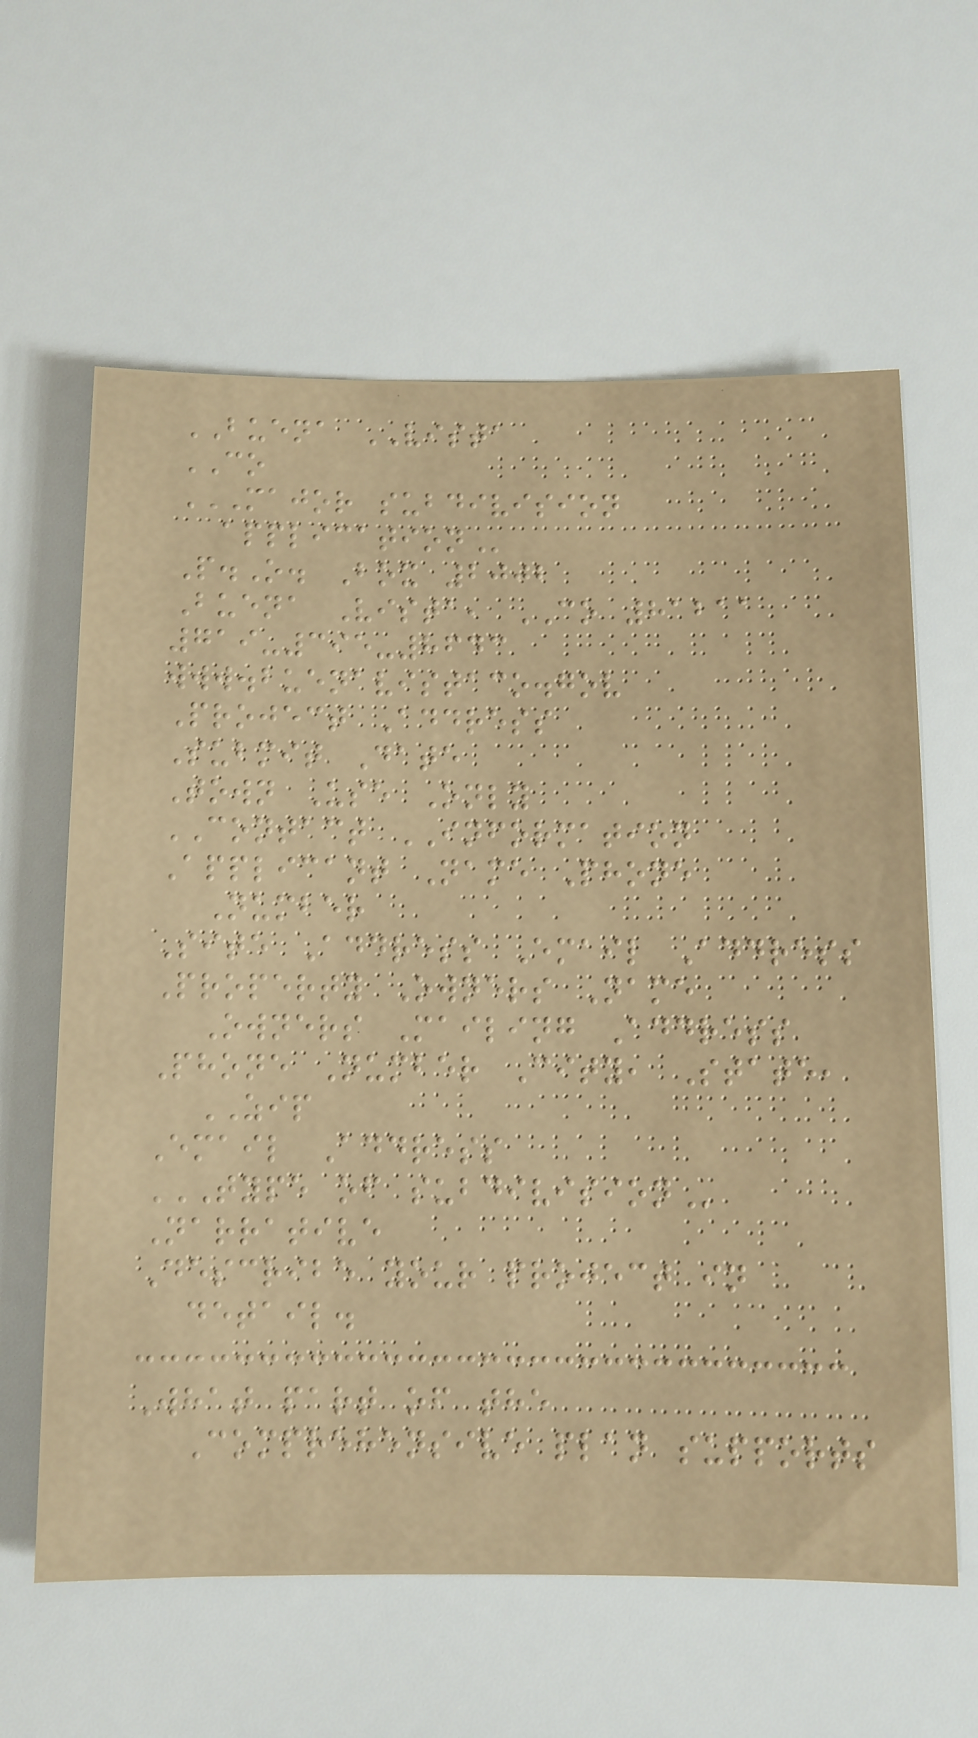BUENA VISTA
CO
MAJOR SUBDIVISION
APPLICATION
P.O. Box 2002
Buena Vista, CO 81211
719-395-8643
www.buenavistaco.gov
Project Address
Submit Date
Town Use Only
CONTACT INFORMATION
Applicant Name Phone
Number
Site Address Email Address
Property Owners Name
Owners Mailing Address
Phone Number City, State,
ZIP
Email Address
TYPE OF SUBDIVISION
Narrative
Describe your project in
detail.
What part of the
Comprehensive plan supports
